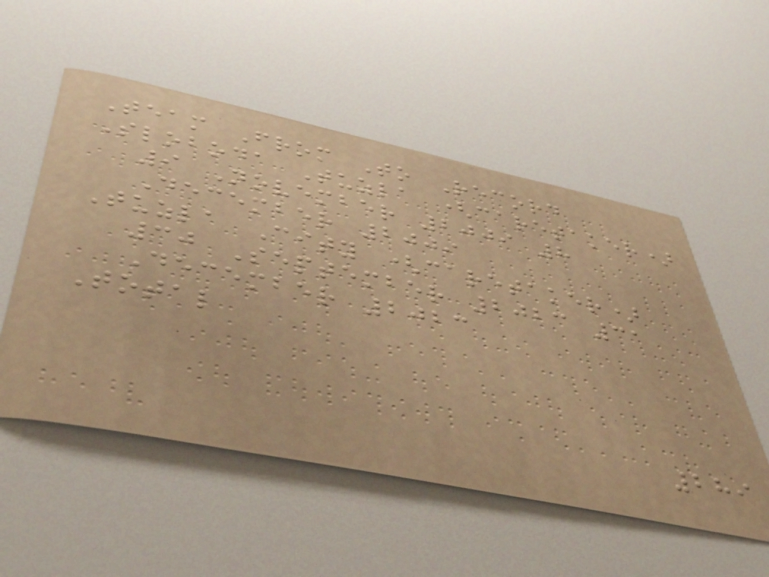Team From To Record
Sloboda Tuzla (caretaker)
9 November 2009 8
December 2009
Tuzla City (caretaker)
30 September 2023 31
December 2023
Total
289
